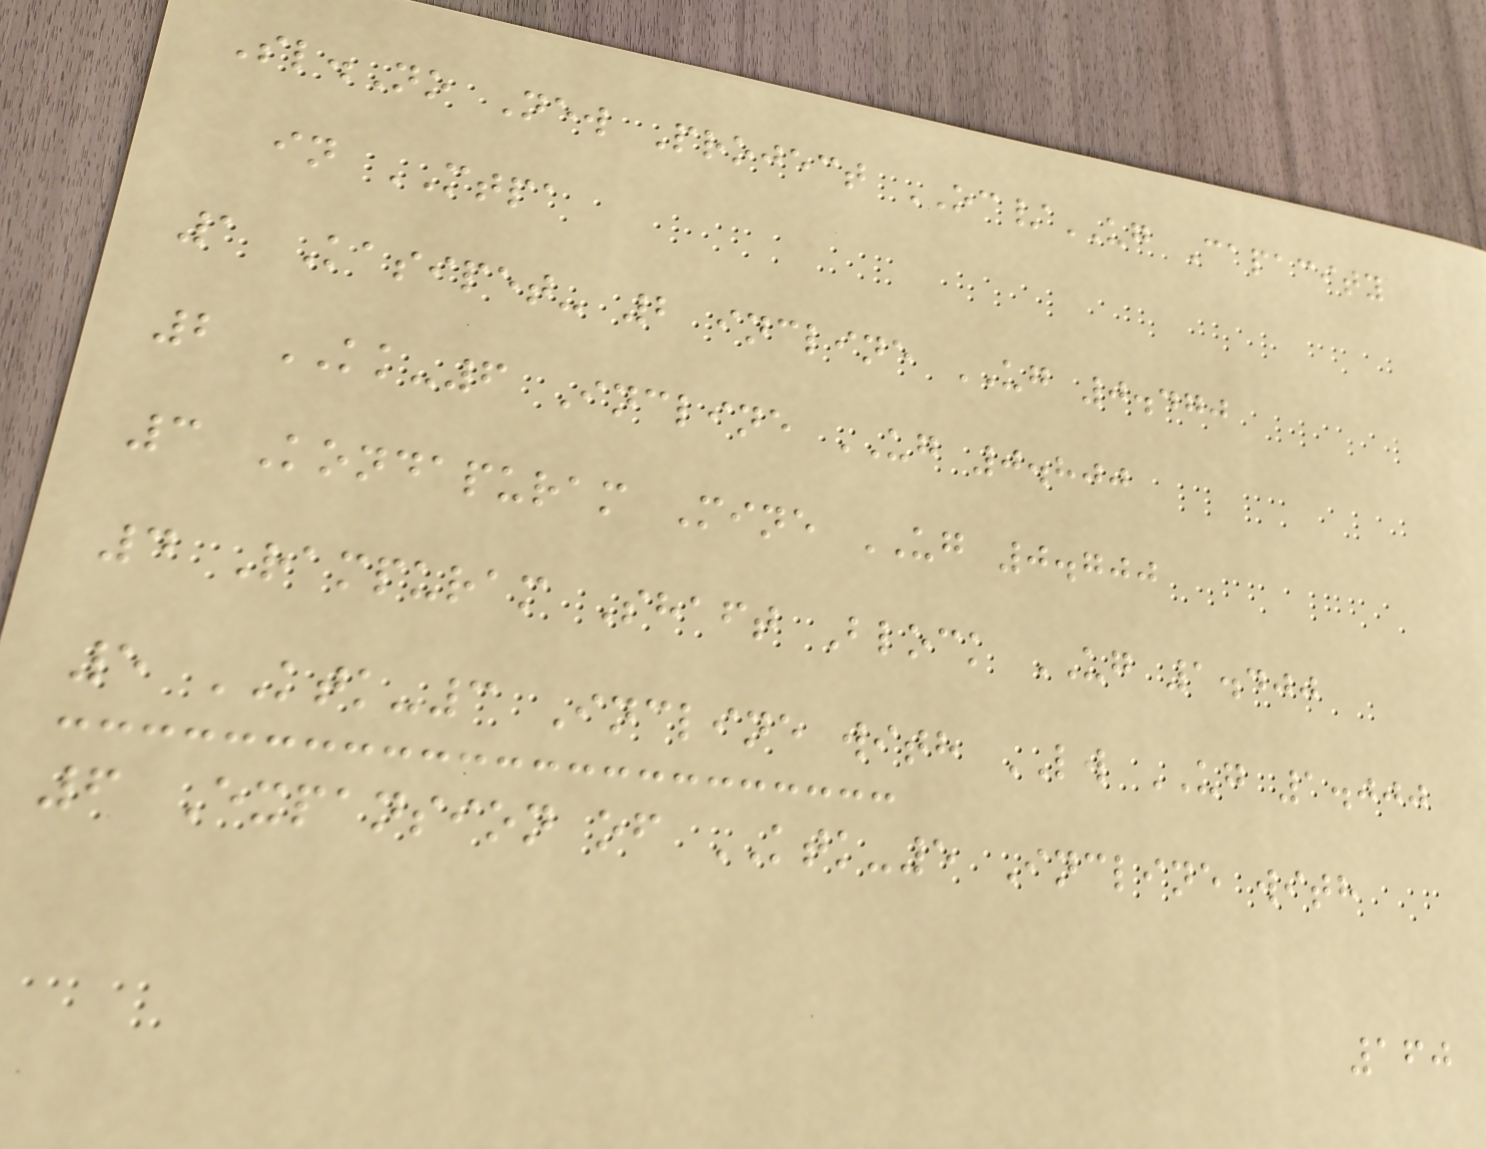Sl.No New Project OC/UG Capacity
in MTPA
1 Kasipet- 2 incline UG 0.470
2 KK-6 Incline UG 0.800
3 Kondapuram Mine UG 0.700
4 Rampuram Shaft Block UG 1.400
5 KTK-3 Incline with LW UG 1.000
6 Expansion of KTK-5 Incline with
160
